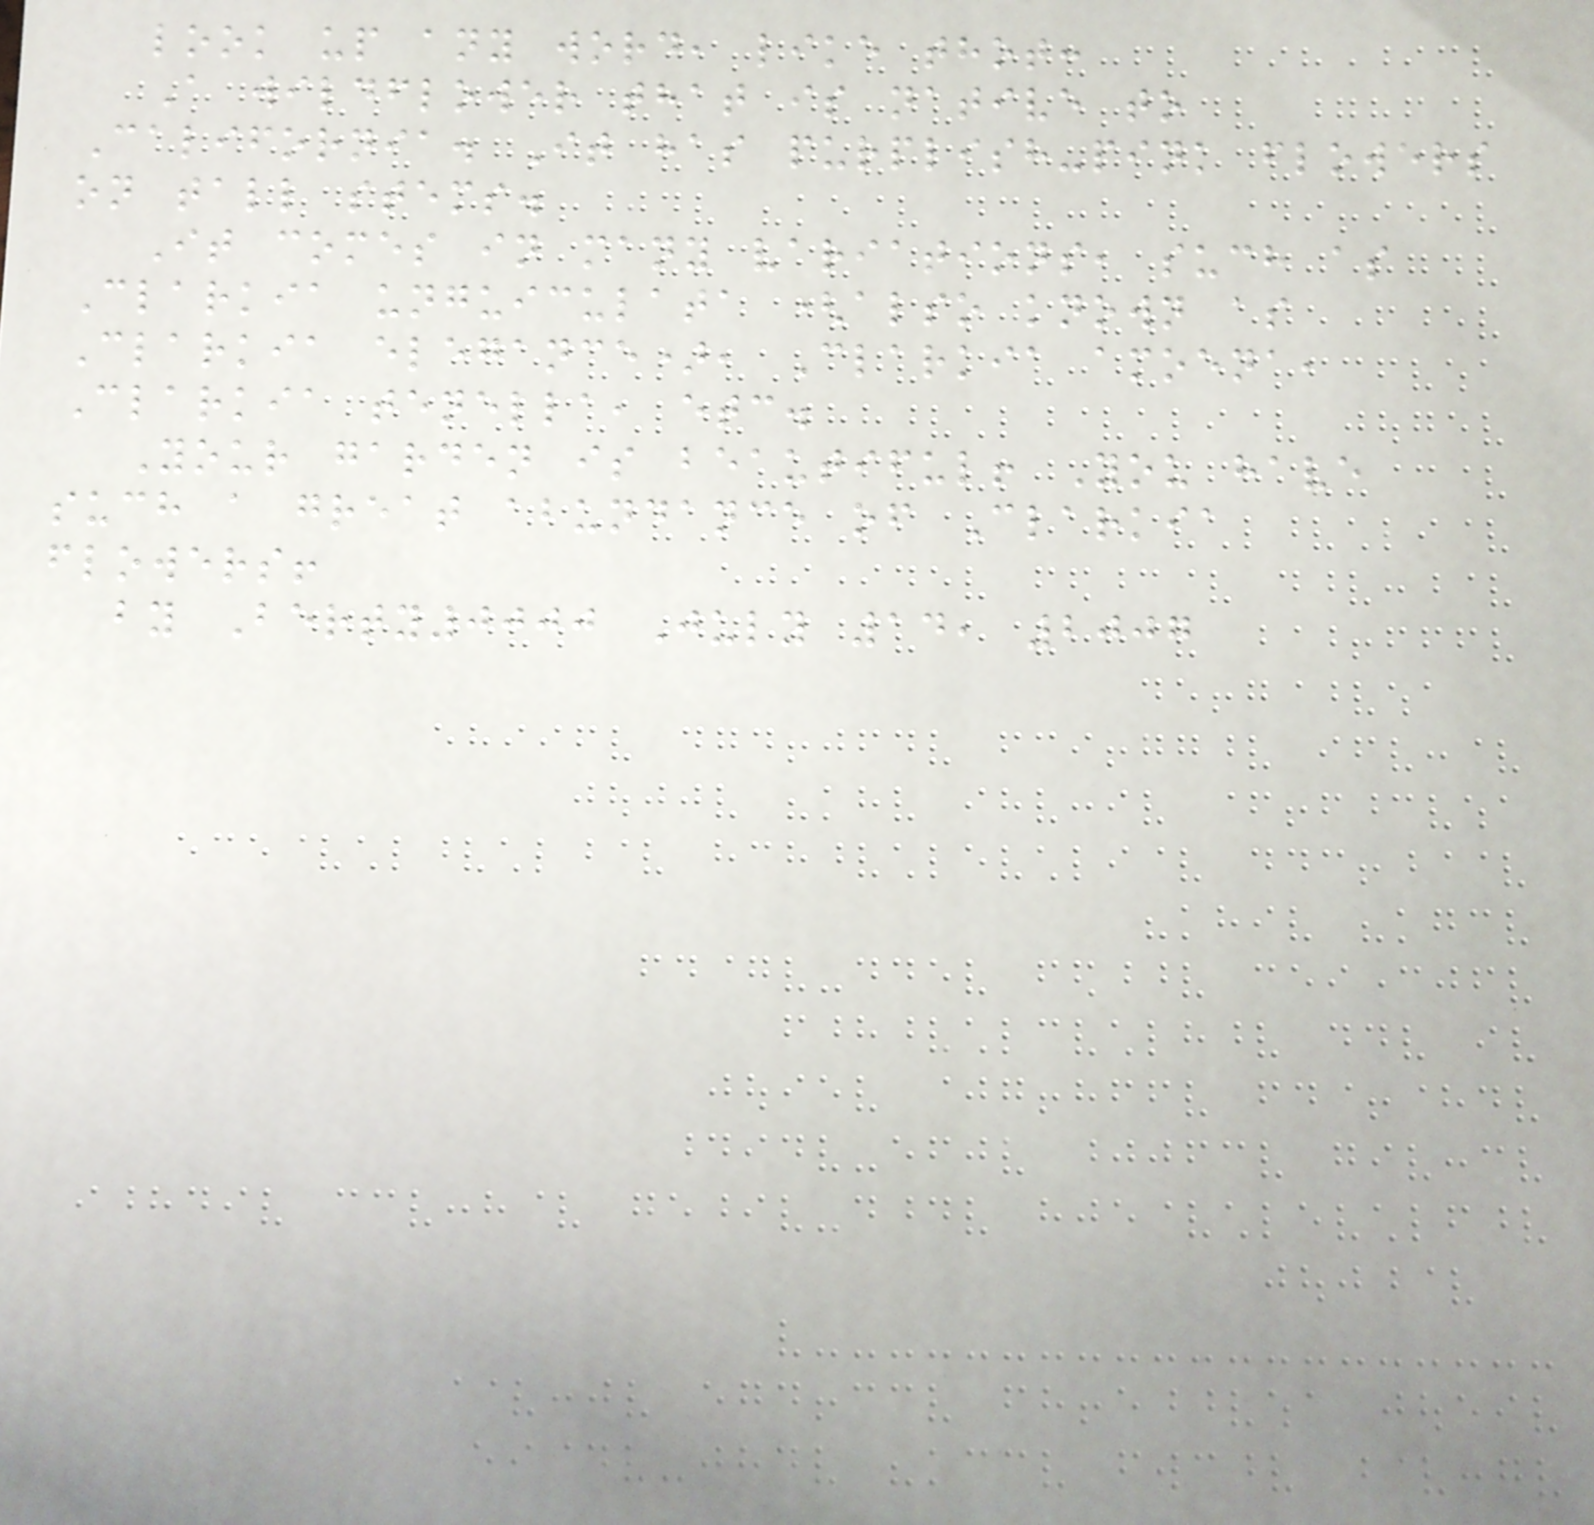look up any word, like thot:
A wildflower that is native to
California. It has purplish-pink flowers
on tall stems.
It comes in many variations, such as
Clarkia unguiculata (also known as
Clarkia elegance), Clarkia amoena,
Clarkia tenella, etc.
Your garden is beautiful! You have
such a great abundance of Clarkia
flowers!
by Berty0000 July 14, 2007
